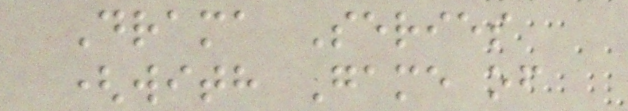Drama Series
(with Game of
